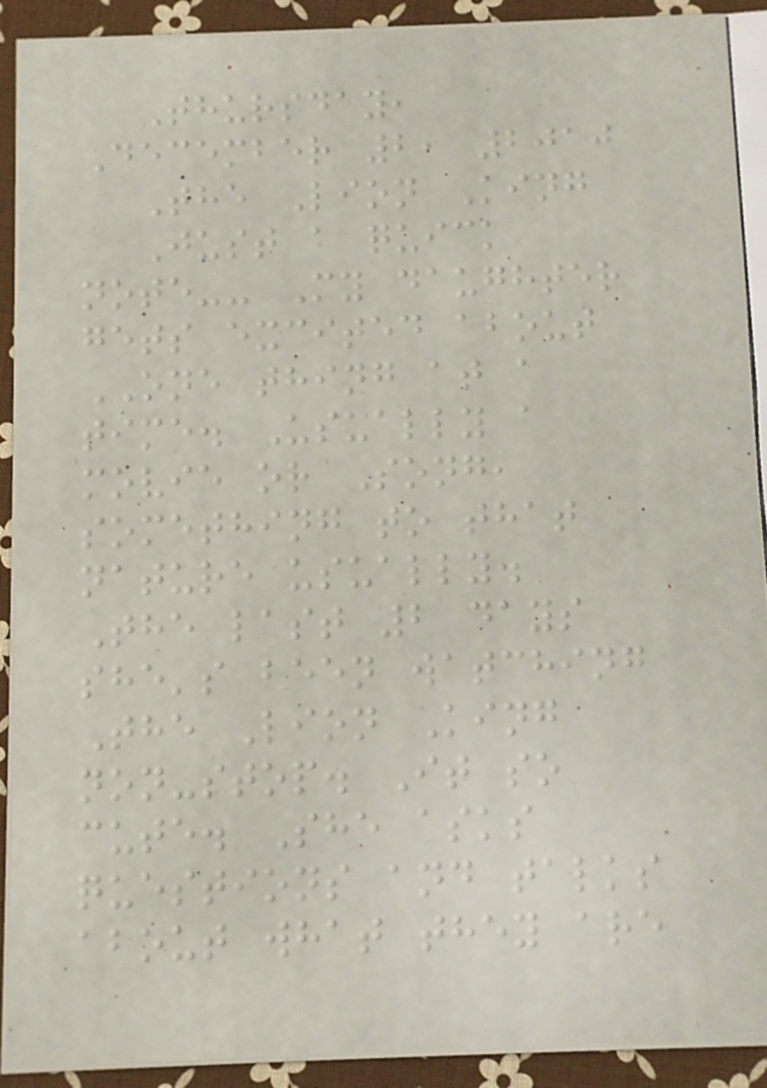Thursday,
December 2, 2010
The Lion King
Just a quick
note-- My daughter
gets excited about
ONE thing at a
time. Usually a
movie or Song,
something to that
nature usually.
The last 2 days
she's been watching
The Lion King
non-stop. It so
cute. She asks
questions and talks
about what they are
